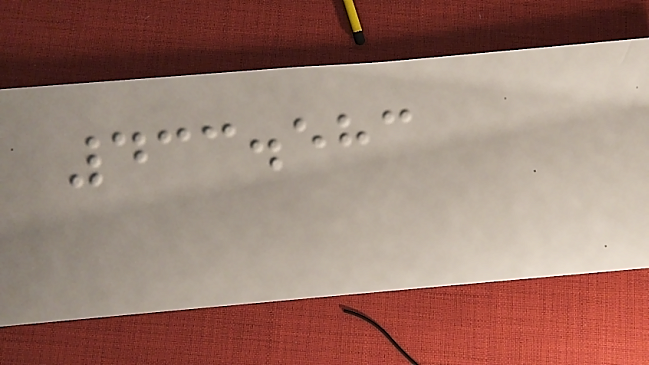433.583
